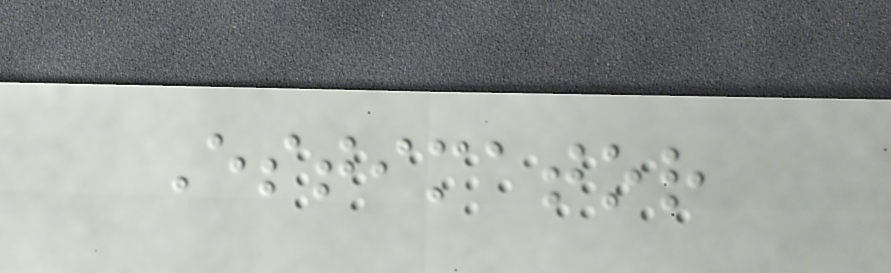Estimator
